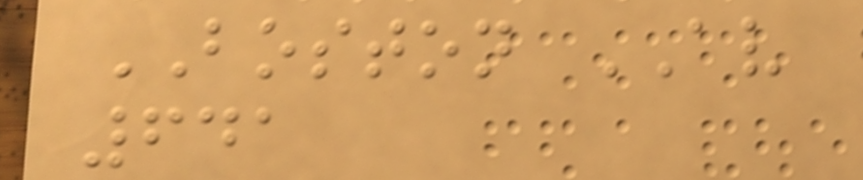BOSTON AV
641
